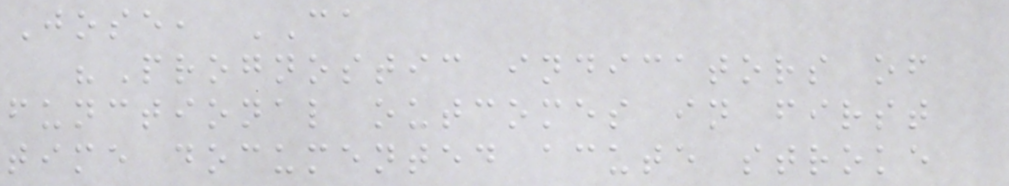Jose, CA
"Prognostic indicators of
functional outcomes in first
time documented acute stroke
